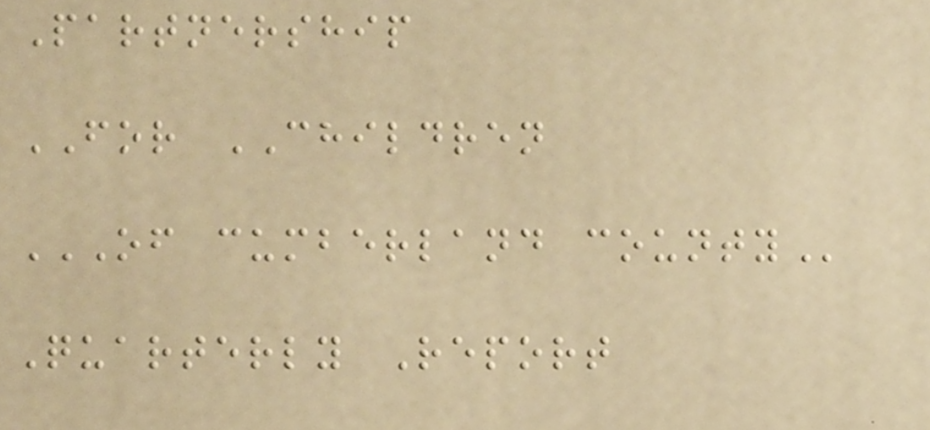Partnership
FOR CHILDREN
OF CUMBERLAND COUNTY
Quarterly Report
